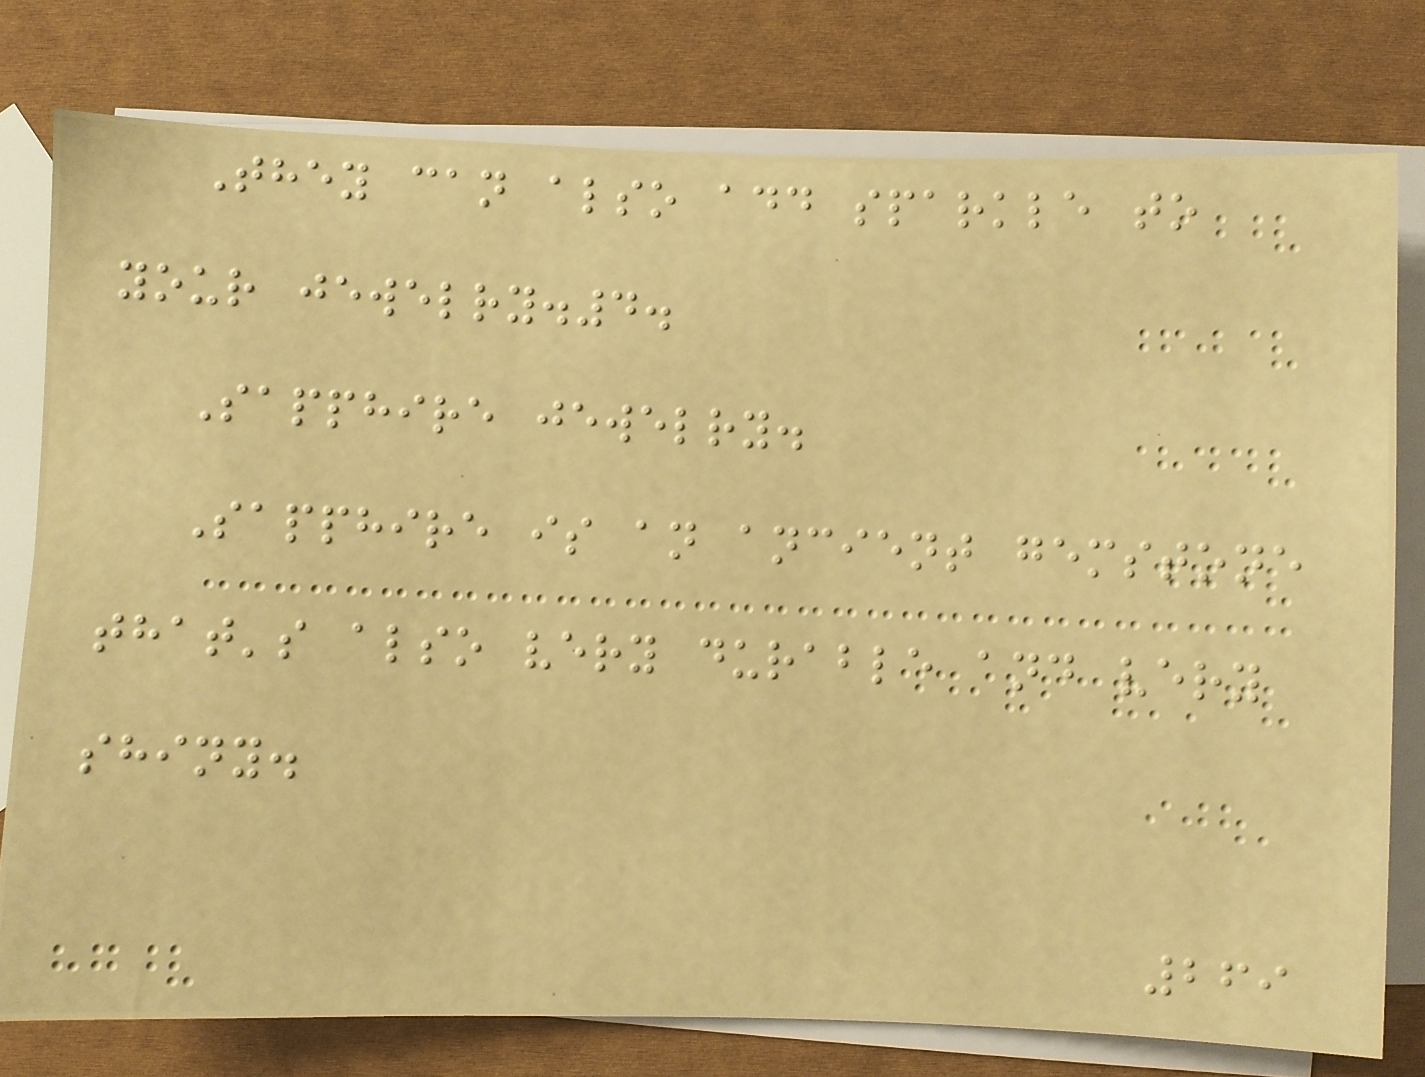They can also add sparkle to
your jewelry.4.
Sapphire jewelry.
Sapphire is an ancient gemstone
that's also very durable and very
shiny.
269
